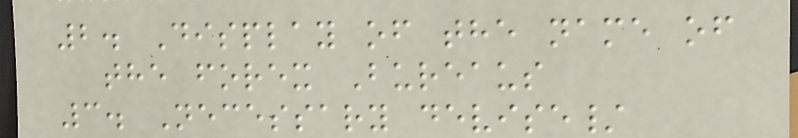2. Display of the name of
the forex Bureaus
3. Necessary devise/
